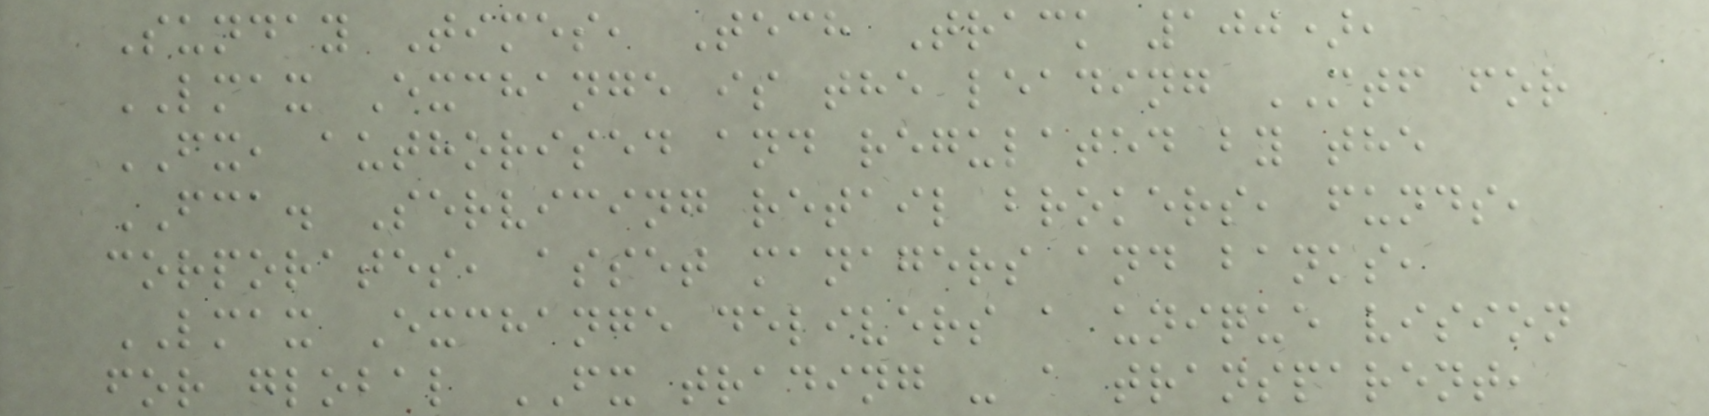Sunday Times, Tech Track 100),
LMAX Exchange is the leading MTF for
FX, authorised and regulated by the
FCA. Servicing retail brokers, funds,
corporates, asset managers and banks,
LMAX Exchange delivers a unique vision
for global FX trading - a transparent,
